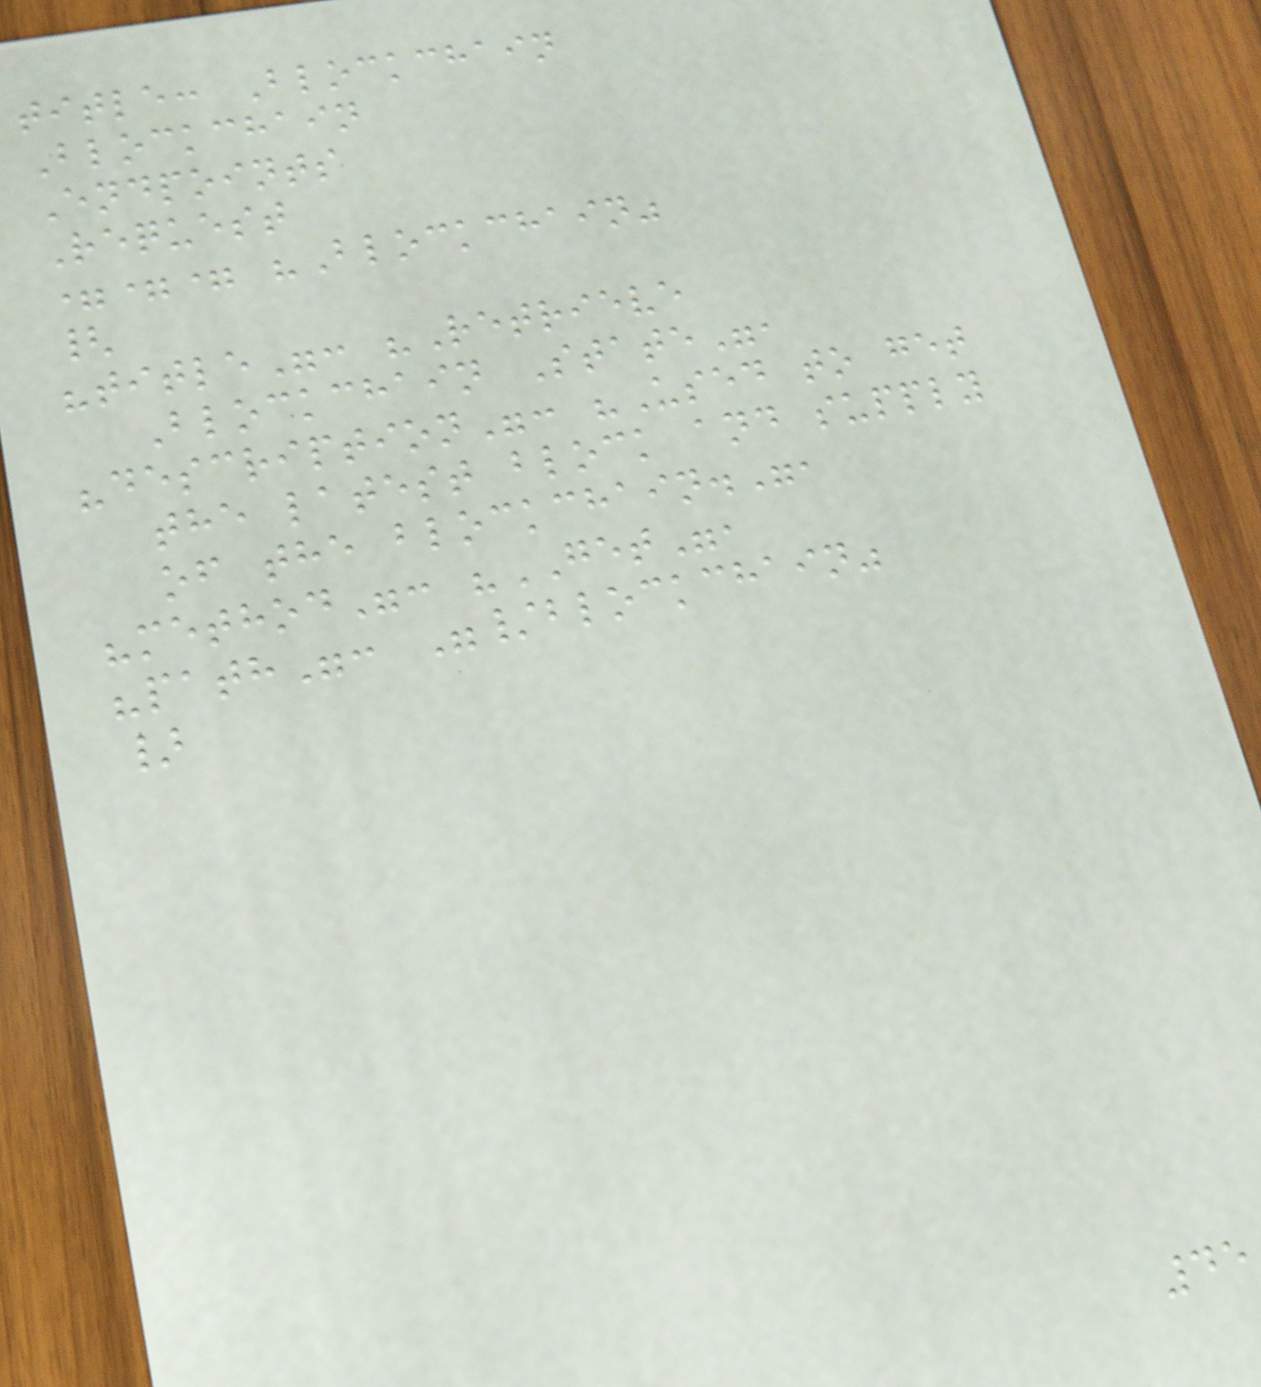title: Blockchain
Blockchain
Endpoints
Request
=== "Blockchain"
{
"title": "Retrieve
Blockchain State",
"description": "Used to get
the latest block and supply
of the blockchain.",
"method": "GET",
"path": "/blockchain"
}
45
